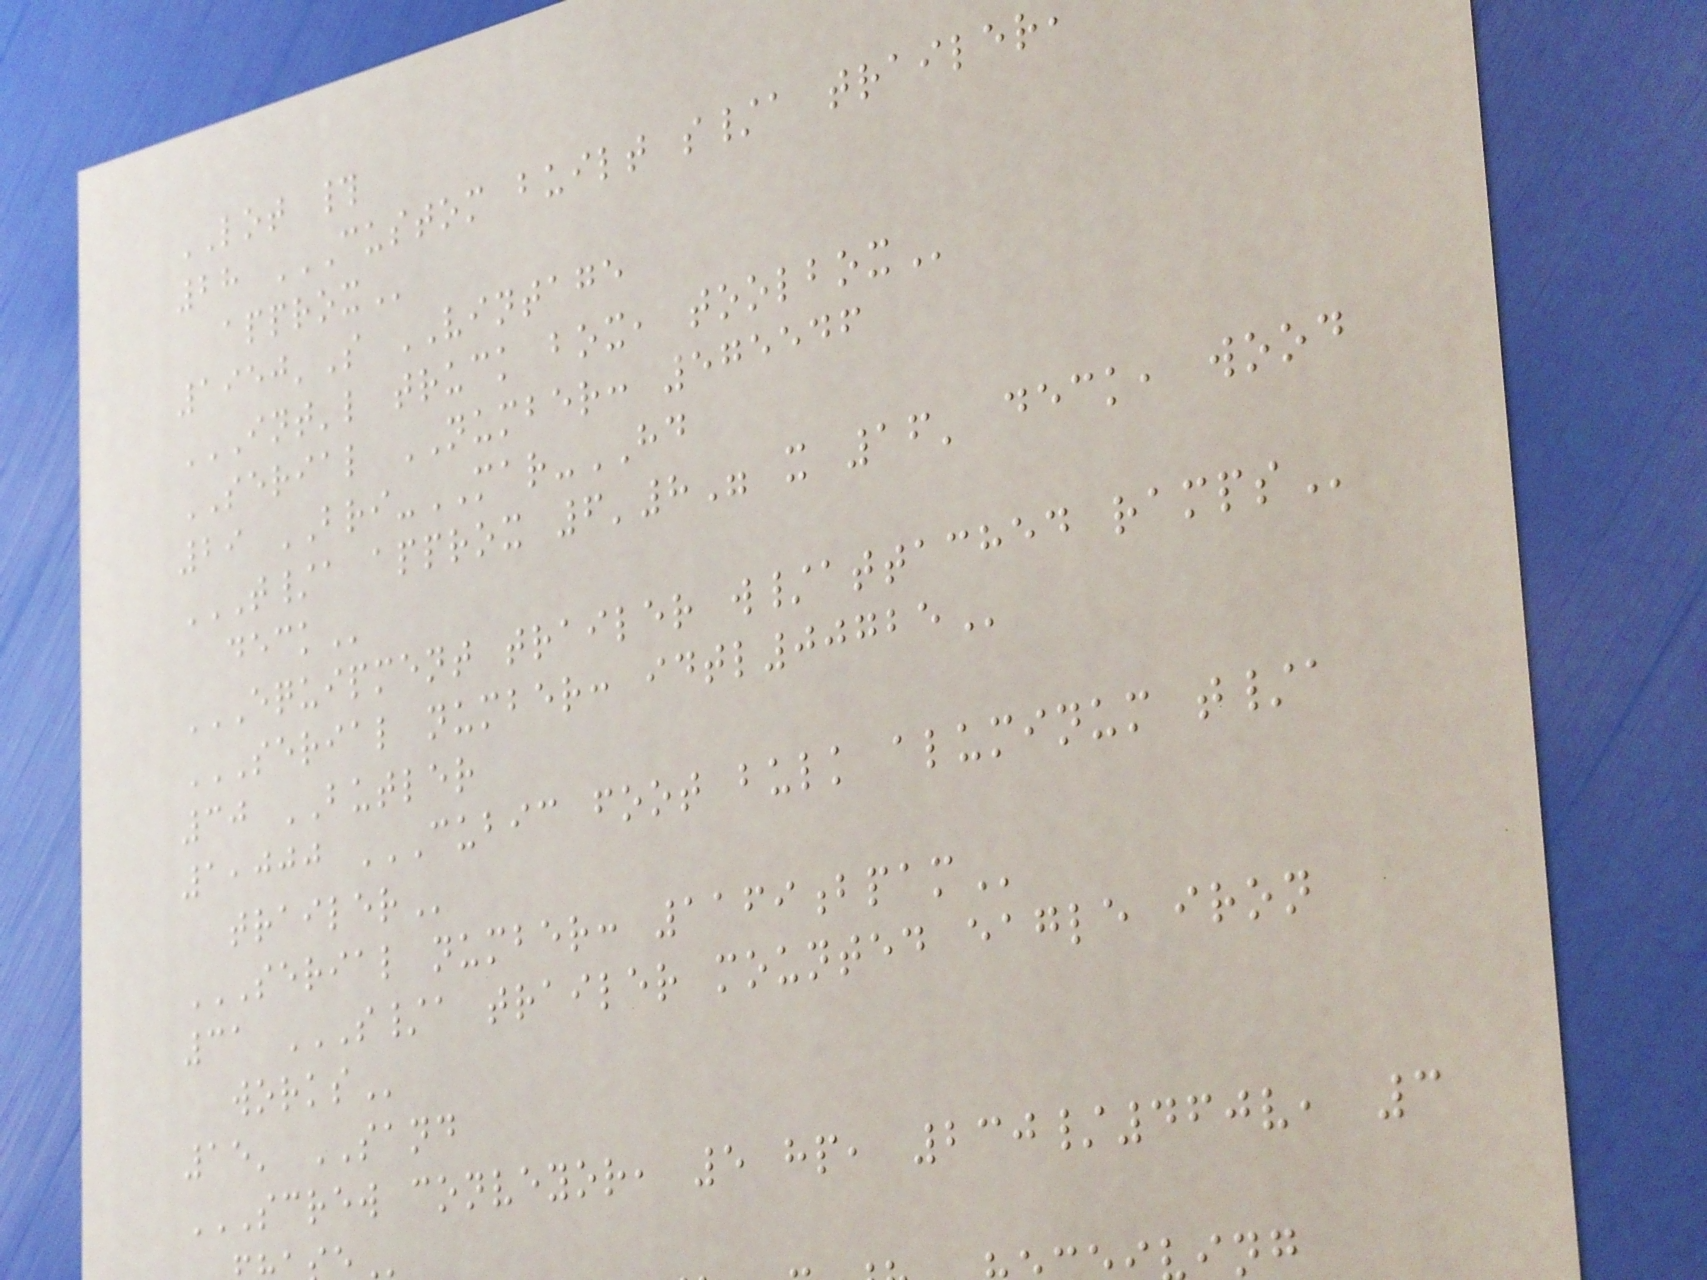LOT #
1950'S VINTAGE
INT'L TRUCK BOX, TOOLBOX
SERIAL NUMBER: 575546
29 BRI-MAR-HD
T/A APPROX 6'8" X 16' DECK, WOOD
EQUIPMENT TRAILER W/ATTACHED RAMPS
SERIAL NUMBER: IDTL00725
30 BUTLER
1,000 CUBIC FOOT BULK ALUMINUM T/A
SERIAL NUMBER: 1169BPAM
31 S/A TRAILER MOUNTED EAGLE IRON
15' SAND
SCREW CONVEYOR, 5 HP, 230/460V, 3
